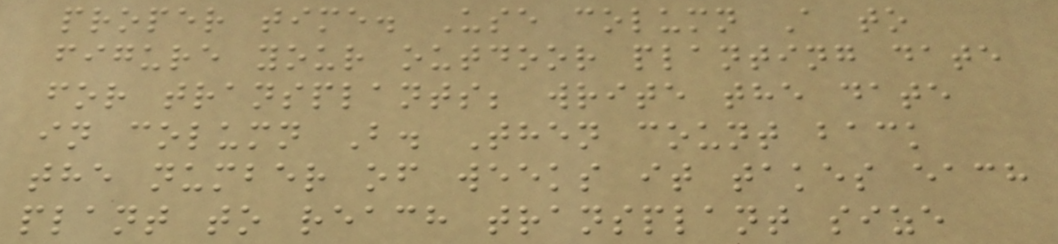proper time. Use column A to
figure your outdoor planting date
for transplants; write the date
in column B. Then count back
the number of weeks it takes each
plant to reach transplant size
